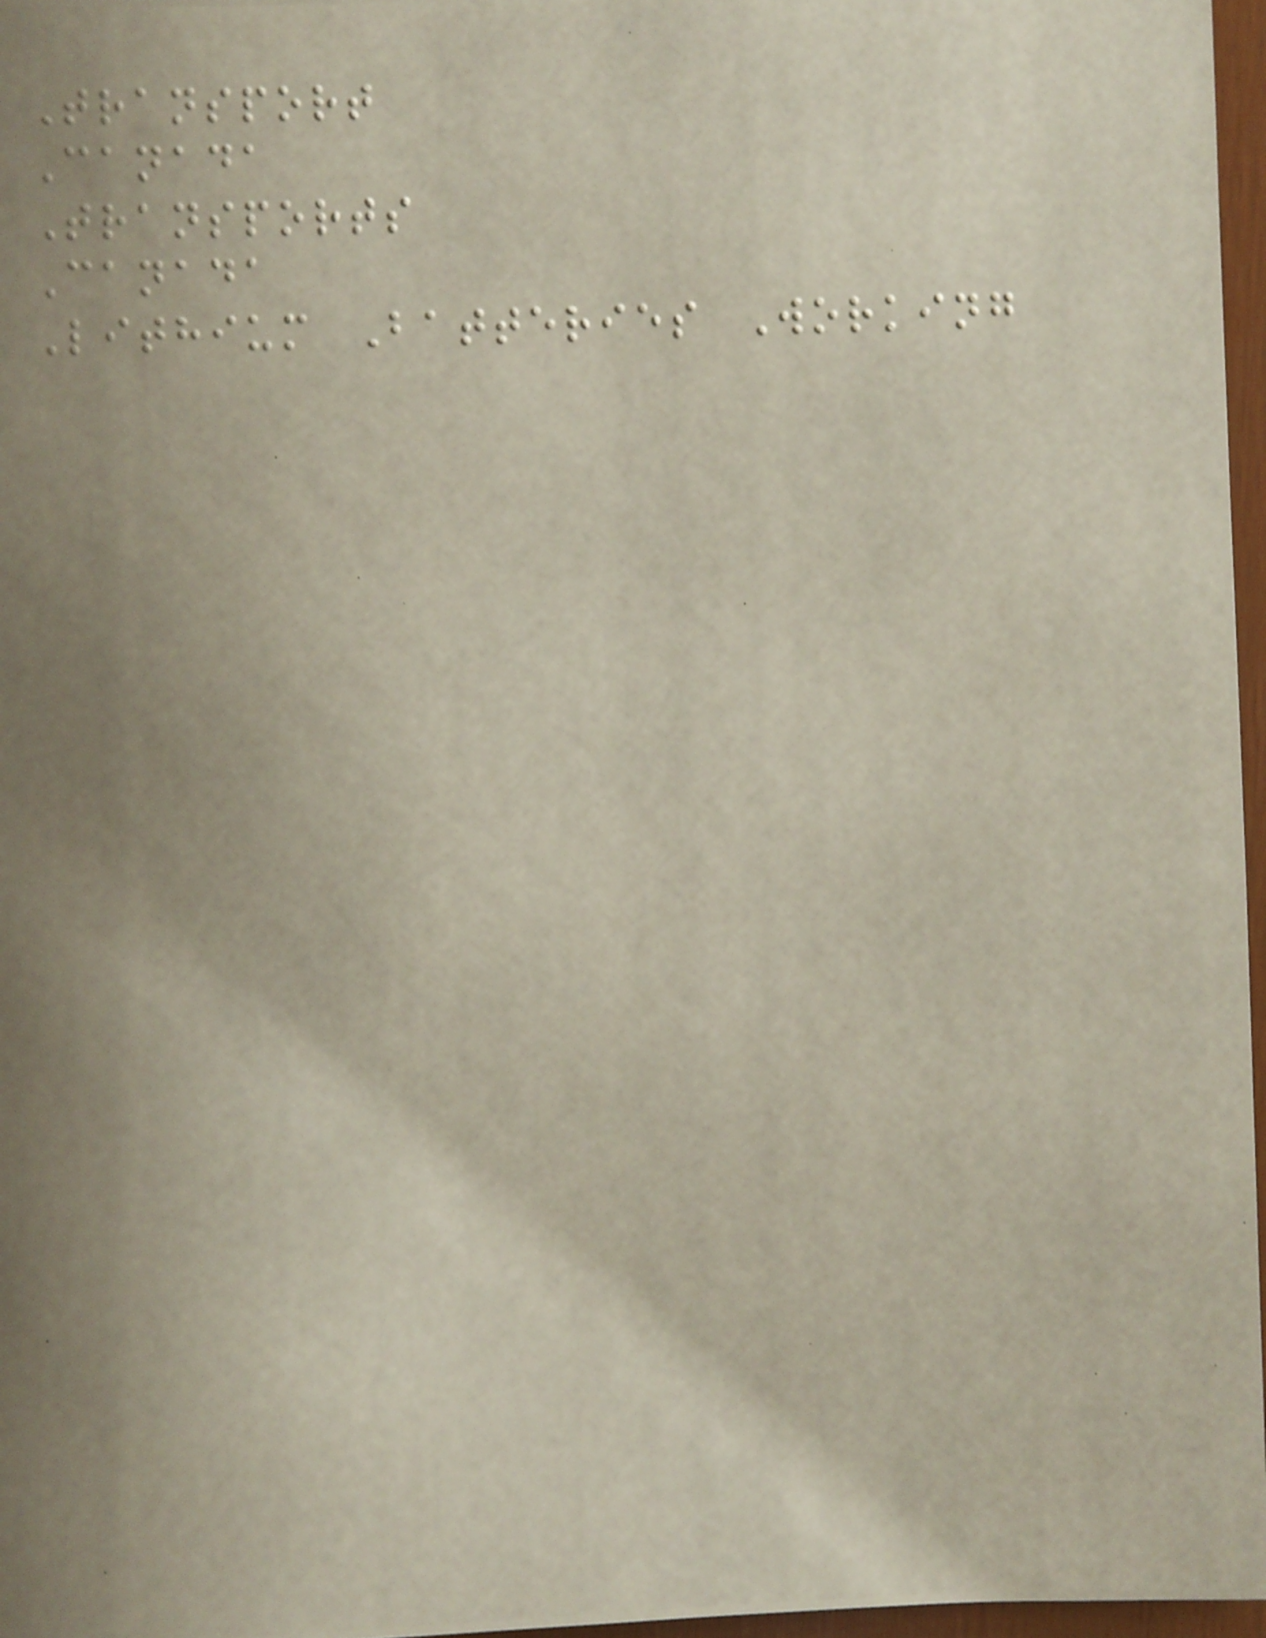Transport
Canada
Transports
Canada
Lithium Batteries Working
